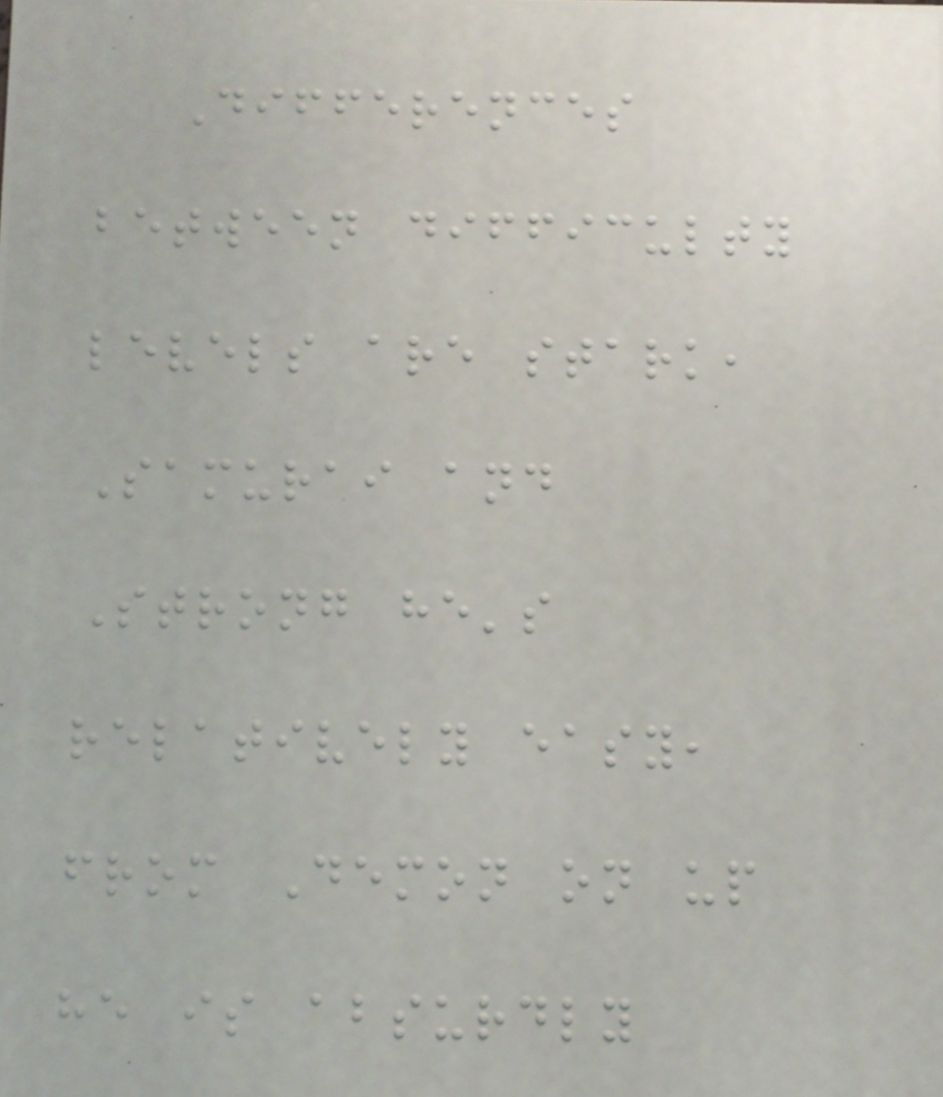Differences
between difficulty
levels are stark,
Samurai and
Strong he's
relatively easy,
from Demon on up
he is absurdly
